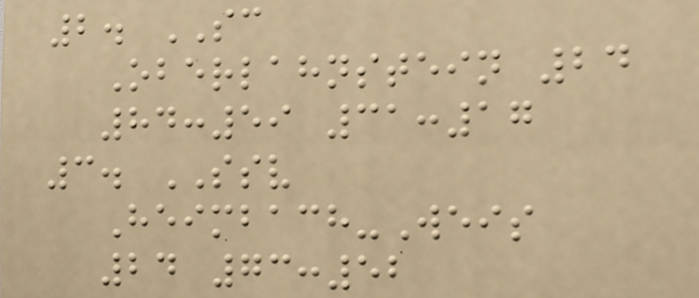2. SC
Oberlahnstein 24
84:59 31:17
3. SSV
Heimbach-Weis
24 73:52
